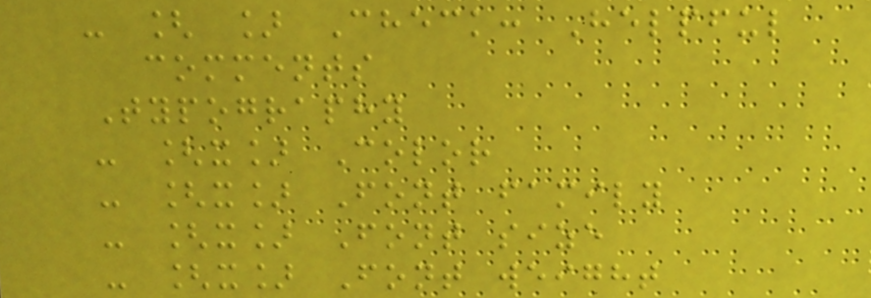- [ ] Check: Helpful
comments
Typography
- [x] Color
- [x] Font family
- [x] Font size
- [x] Font weight
